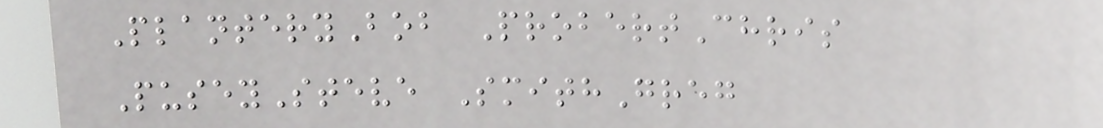PlanteryBob ProbertChris
PuseySteve SmithGreg
